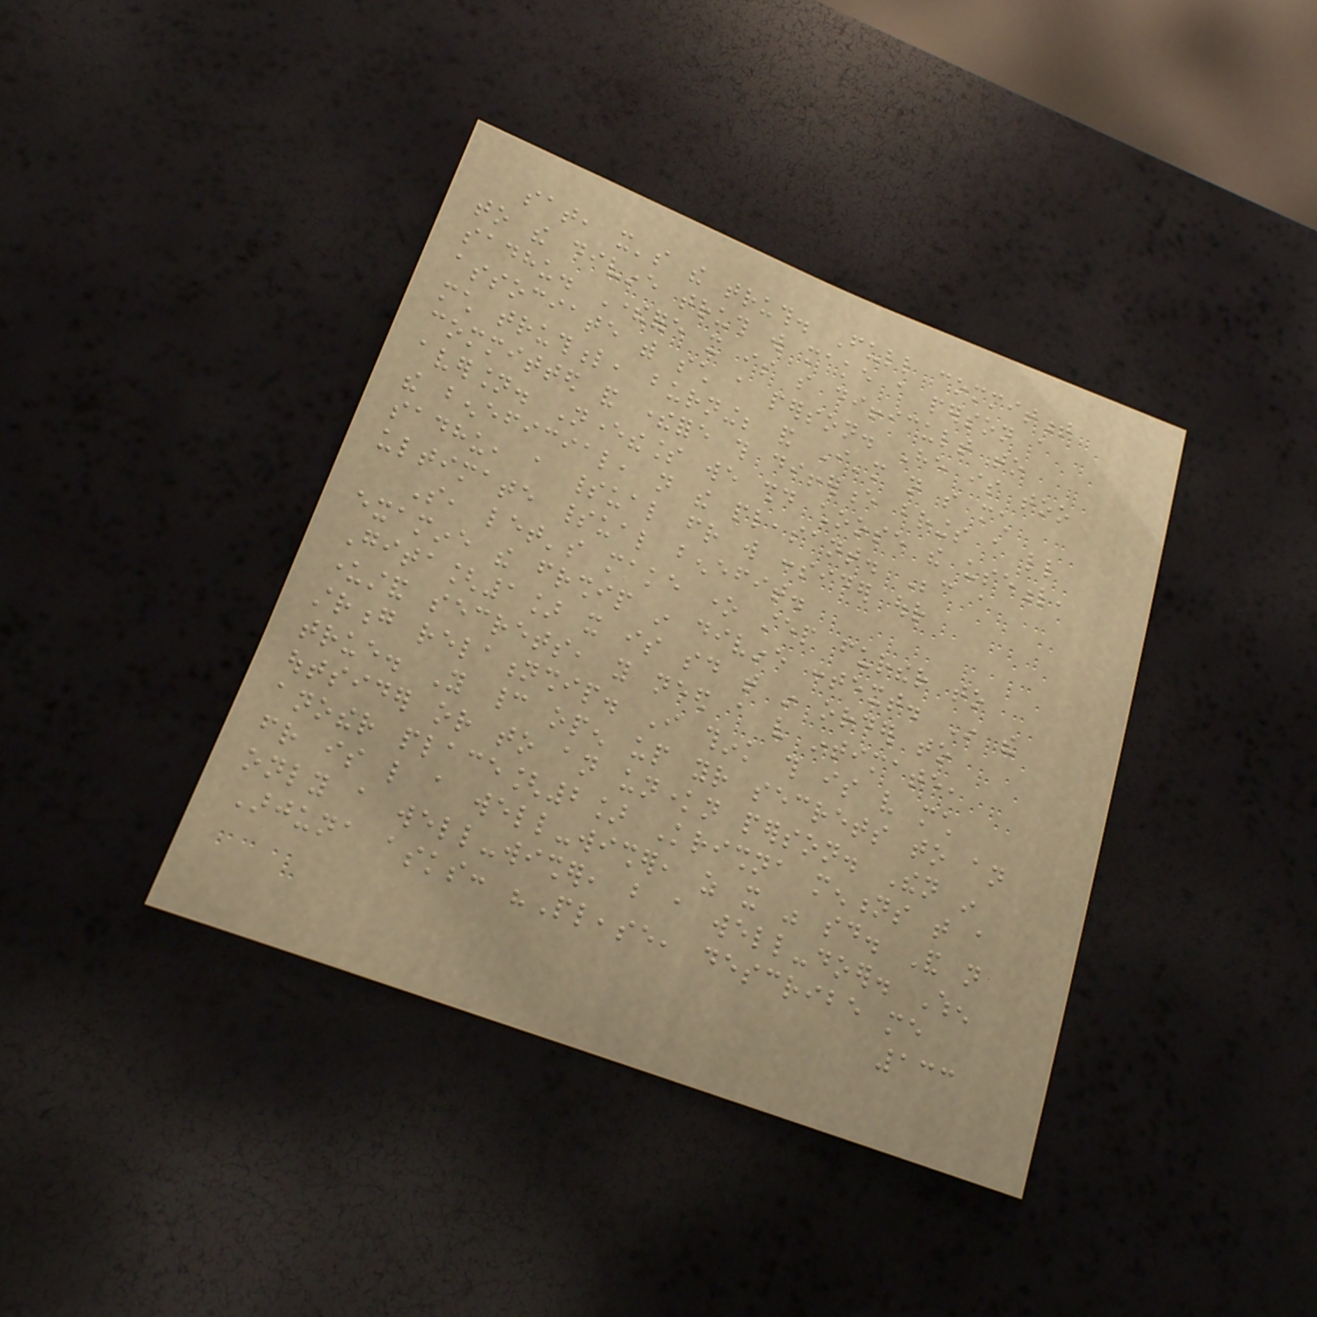sat, it's the truth. Full commitment
to the divine truth will make a person a
sadhu. Therefore it is so difficult to
associate with such a person. He is too
much truthful, burning; and I'm not so much
committed and therefore this difference brings a little
aversion. Nevertheless we should choose the useful,
the beneficial, not the pleasant. Because a
sadhu, a spiritual friend will consider our
ultimate spiritual benefit.
So, let's make one step further to
examine the friendship in divine context. In the
Gita[1] it is said that in order to
understand secrets, you need a very intimate,
strong relationship. I think this is very much
true. You cannot open up your secrets to an
outsider or to an unknown person. Then in
another place[2] Krishna mentions that a
friend is like a well-wisher, as it was said. And not
only a well-wisher, but a well-doer. When
Arjuna asks: "Please, describe me
133
